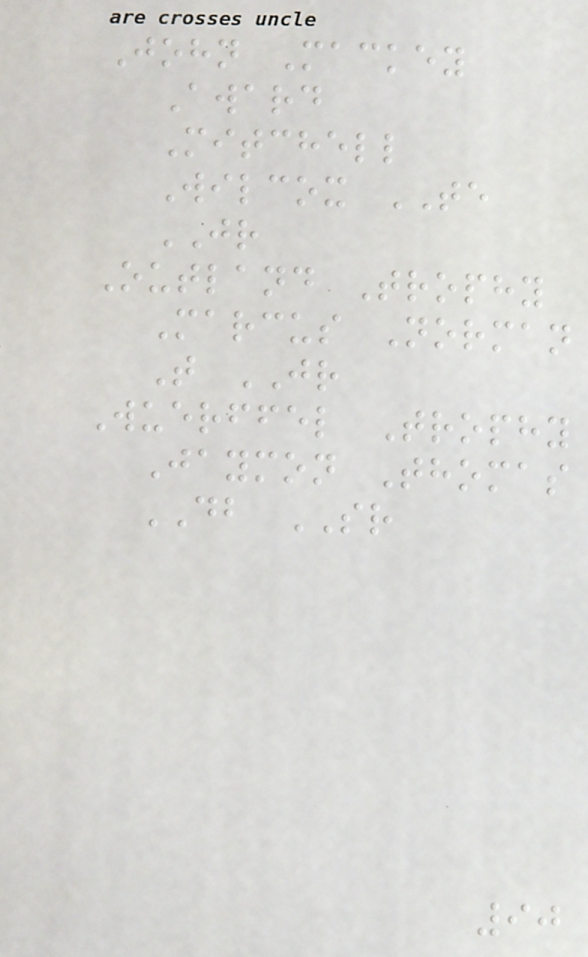John Mackey
Award
Mitchell
Wilcox TE
JR
Outland Trophy
Marcus Norman
T JR
Wuerffel Trophy
Jaymon Thomas
DB SR
90
